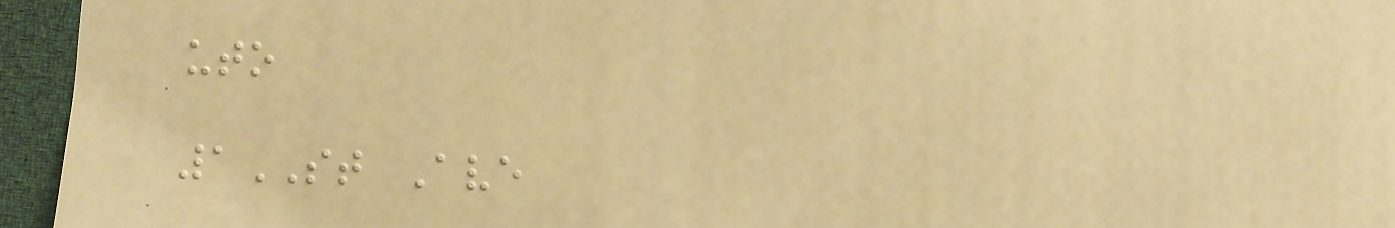uto
1ST Ave
